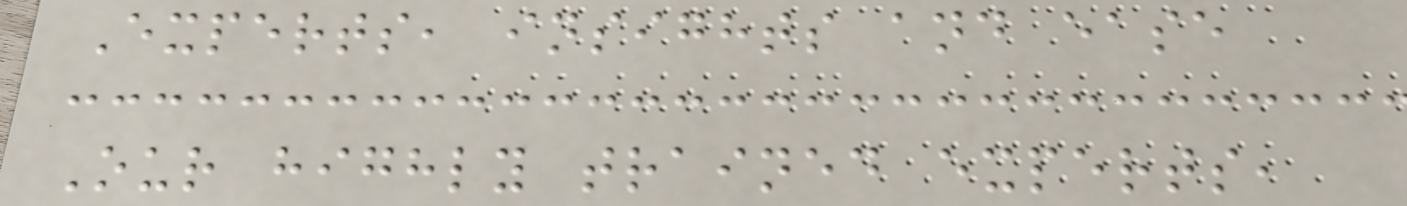Experts, insights and ease
Our highly trained experts,
